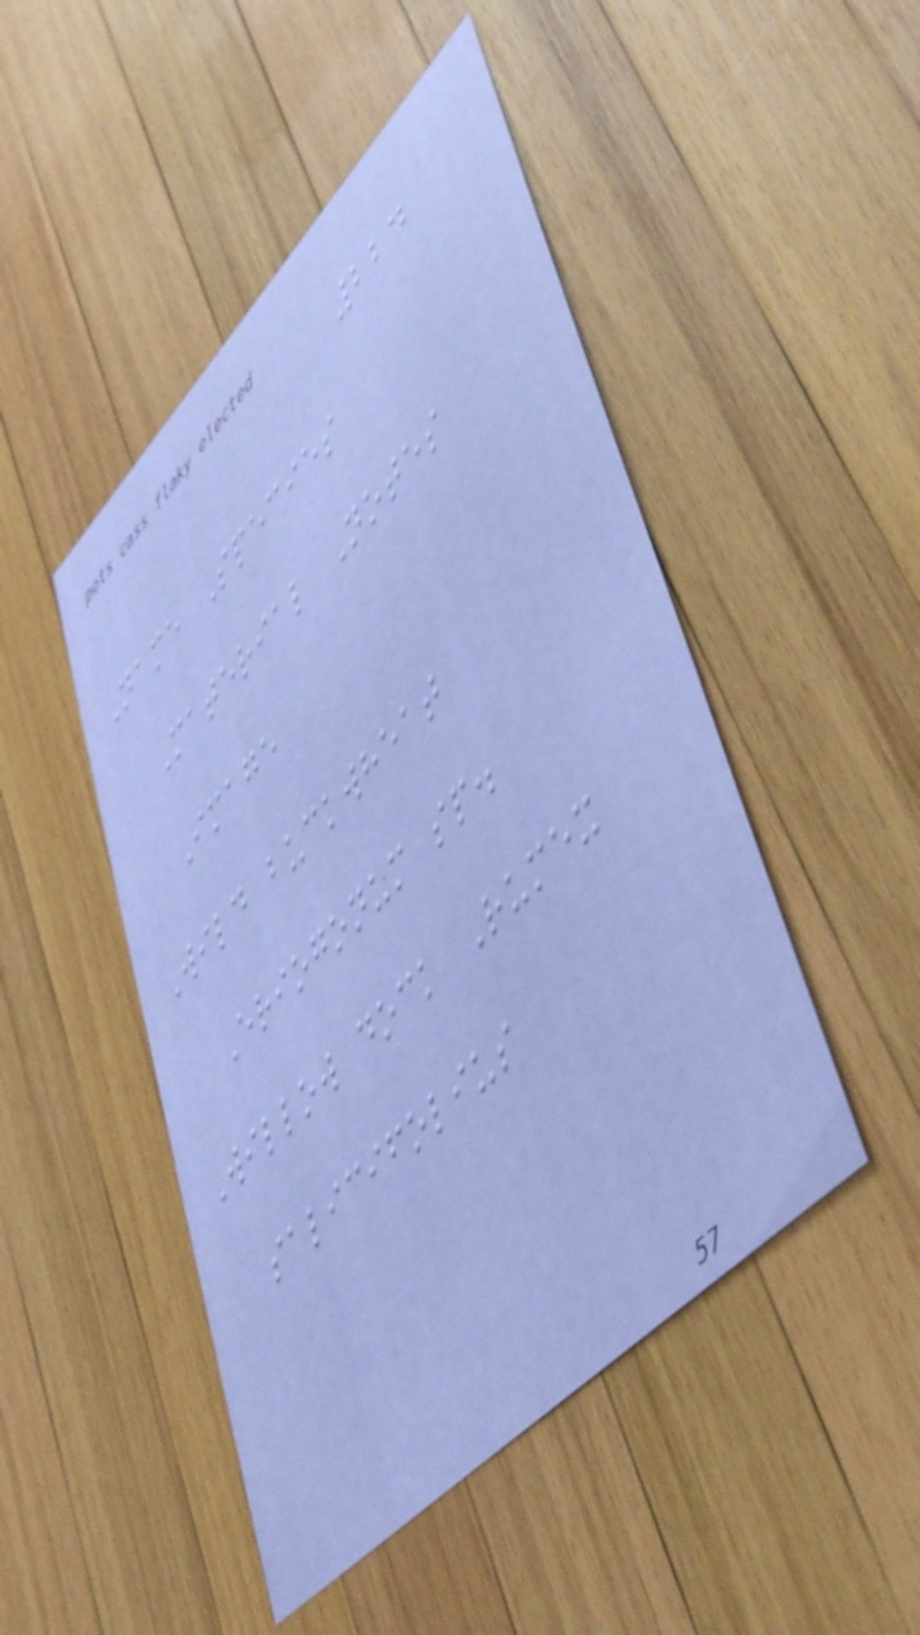224
Name Species
Material Notes
Image
Wild buckwheat
Eriogonum sp.
Willow dock Rumex
salicifolius
